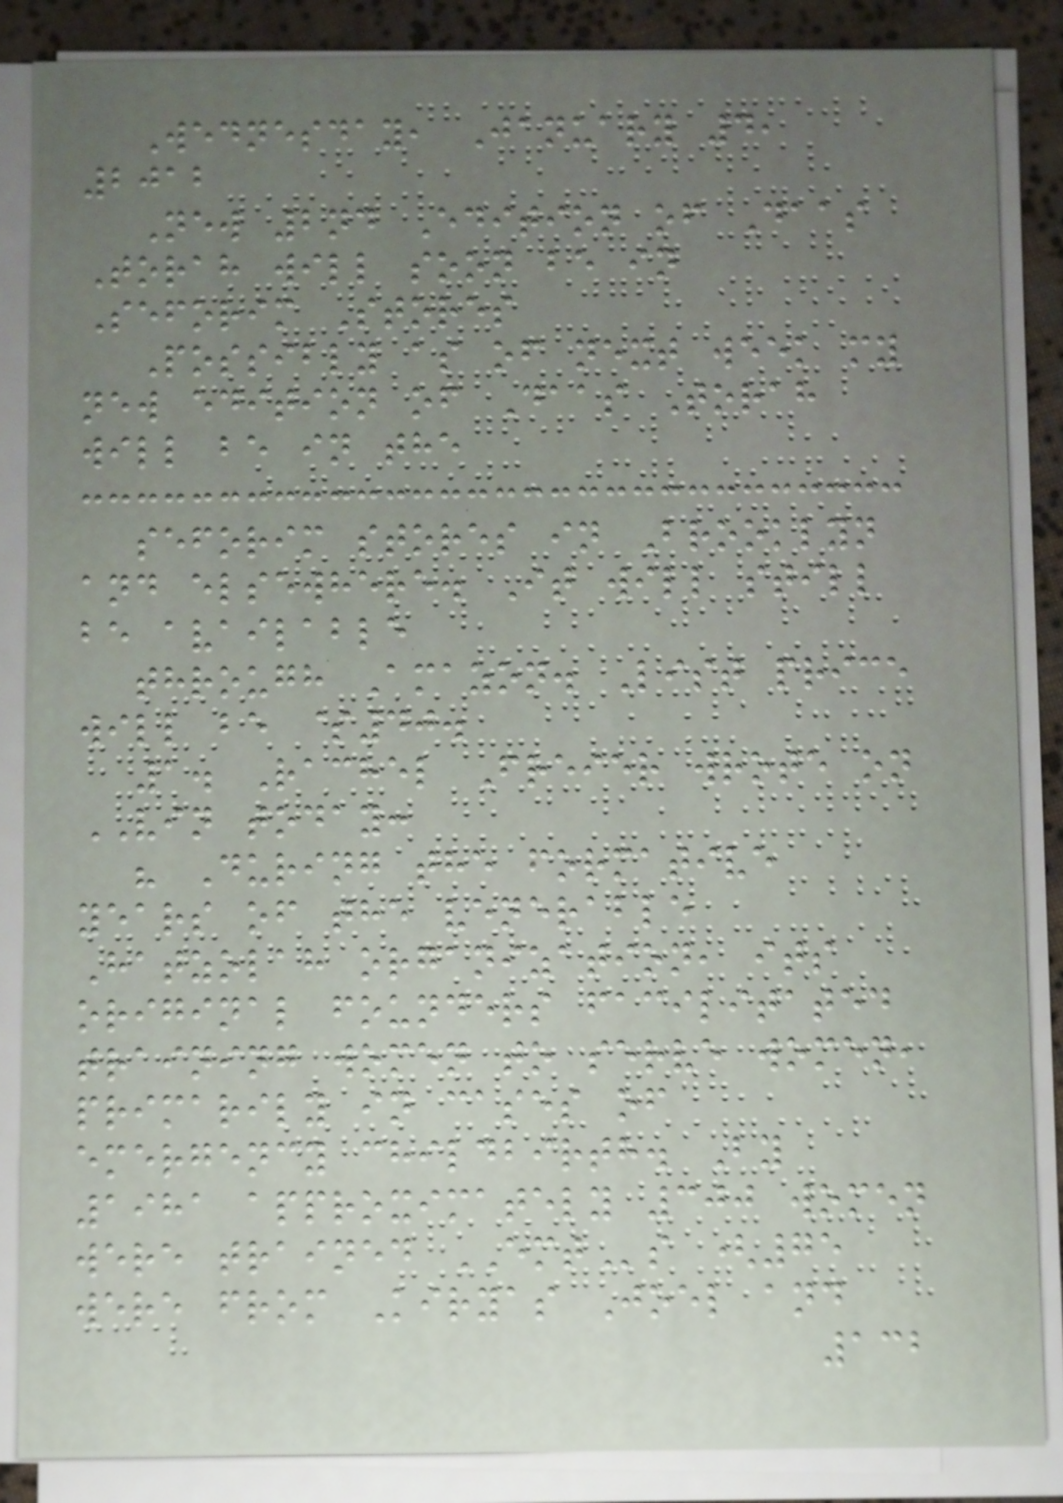Wednesday, January 4,
2012
New 2nd Edition of Daas
Torah will soon be in
Seforim Stores
Possibly as of next week my
new edition of Daas Torah
will be in the
seforim stores in Brooklyn
and elsewhere. It will still
be available
through Amazon. List price
will be $40.
1. Rachel Freier wrote on
VIN today:
" During the formative
years of the venerable
Hatzolah organization, its
original founders facilitated
training women to serve women,
primarily in cases of
emergency childbirth. By
1981 approximately 300 women
were trained EMTs (75
were from Kiryas Joel and
132
